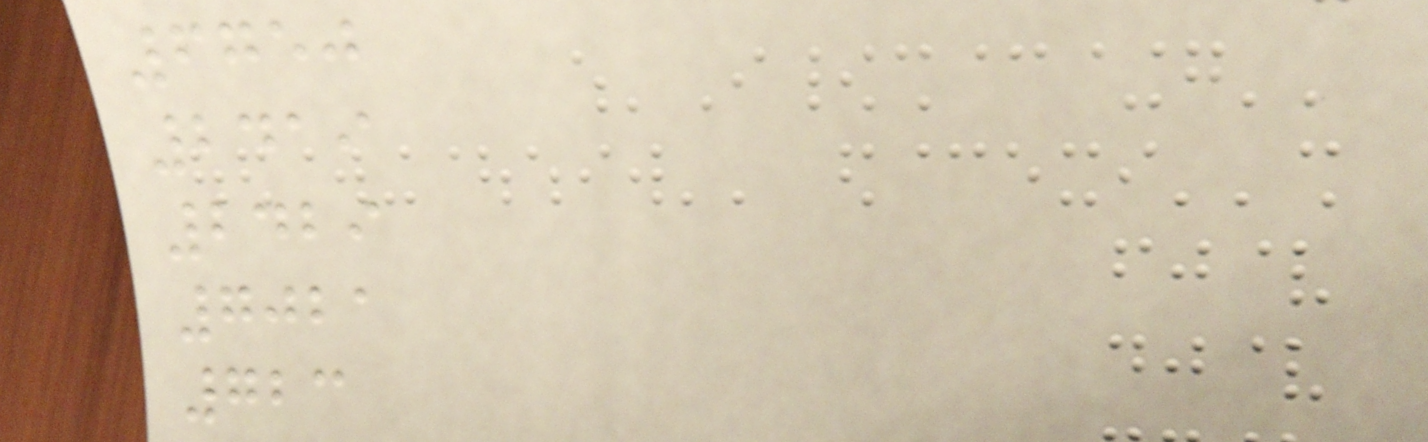6750
2419
2429
7021
723
